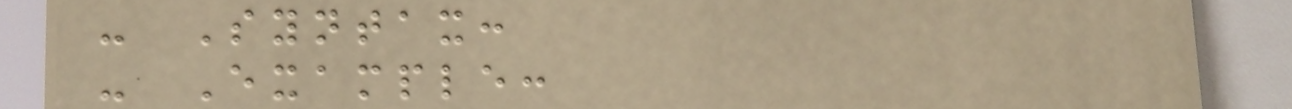- Syntax:
- Example:
